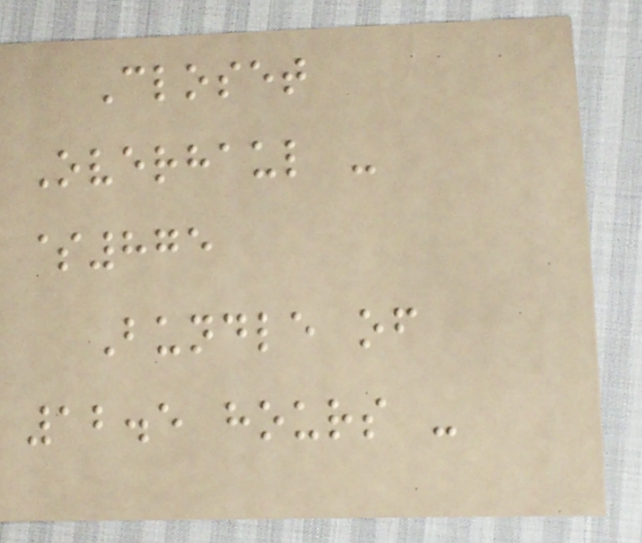Closet
Overhaul -
$875
Bundle of
12.5 hours -
